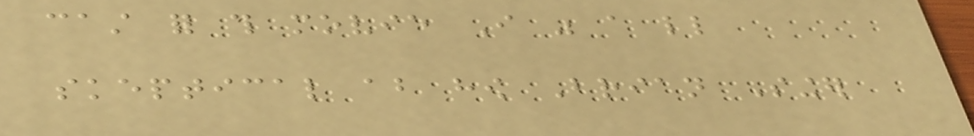cast for this movie I was a little
skeptical about how Brian Singer
